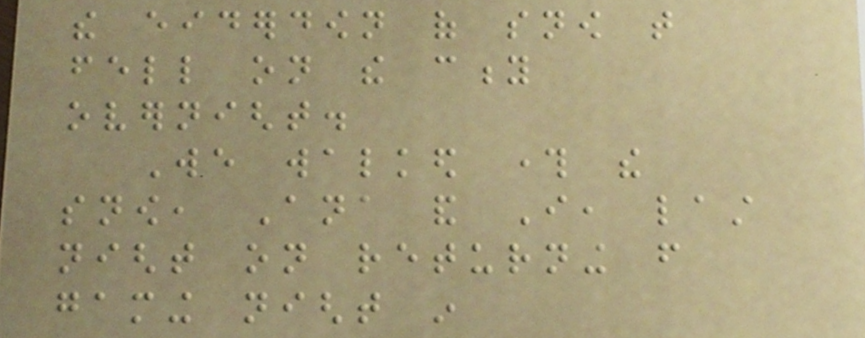the eiderdown of snow that
fell on the city
overnight.
We walked through the
snow, Ana and I, last
night on returning from
gaming night in
